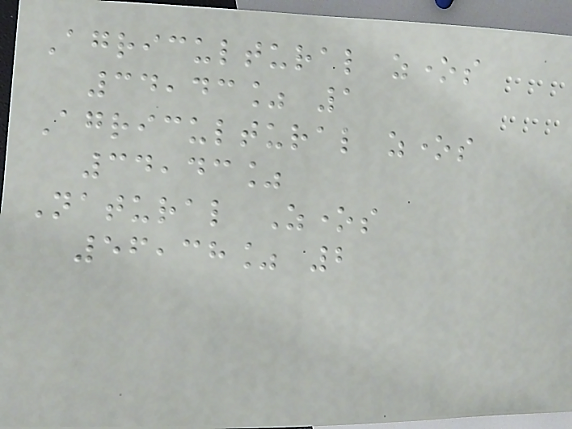Agricultural zones
34,43% 1
Agricultural zones
34,43%
Natural Zones
56,38% 2
